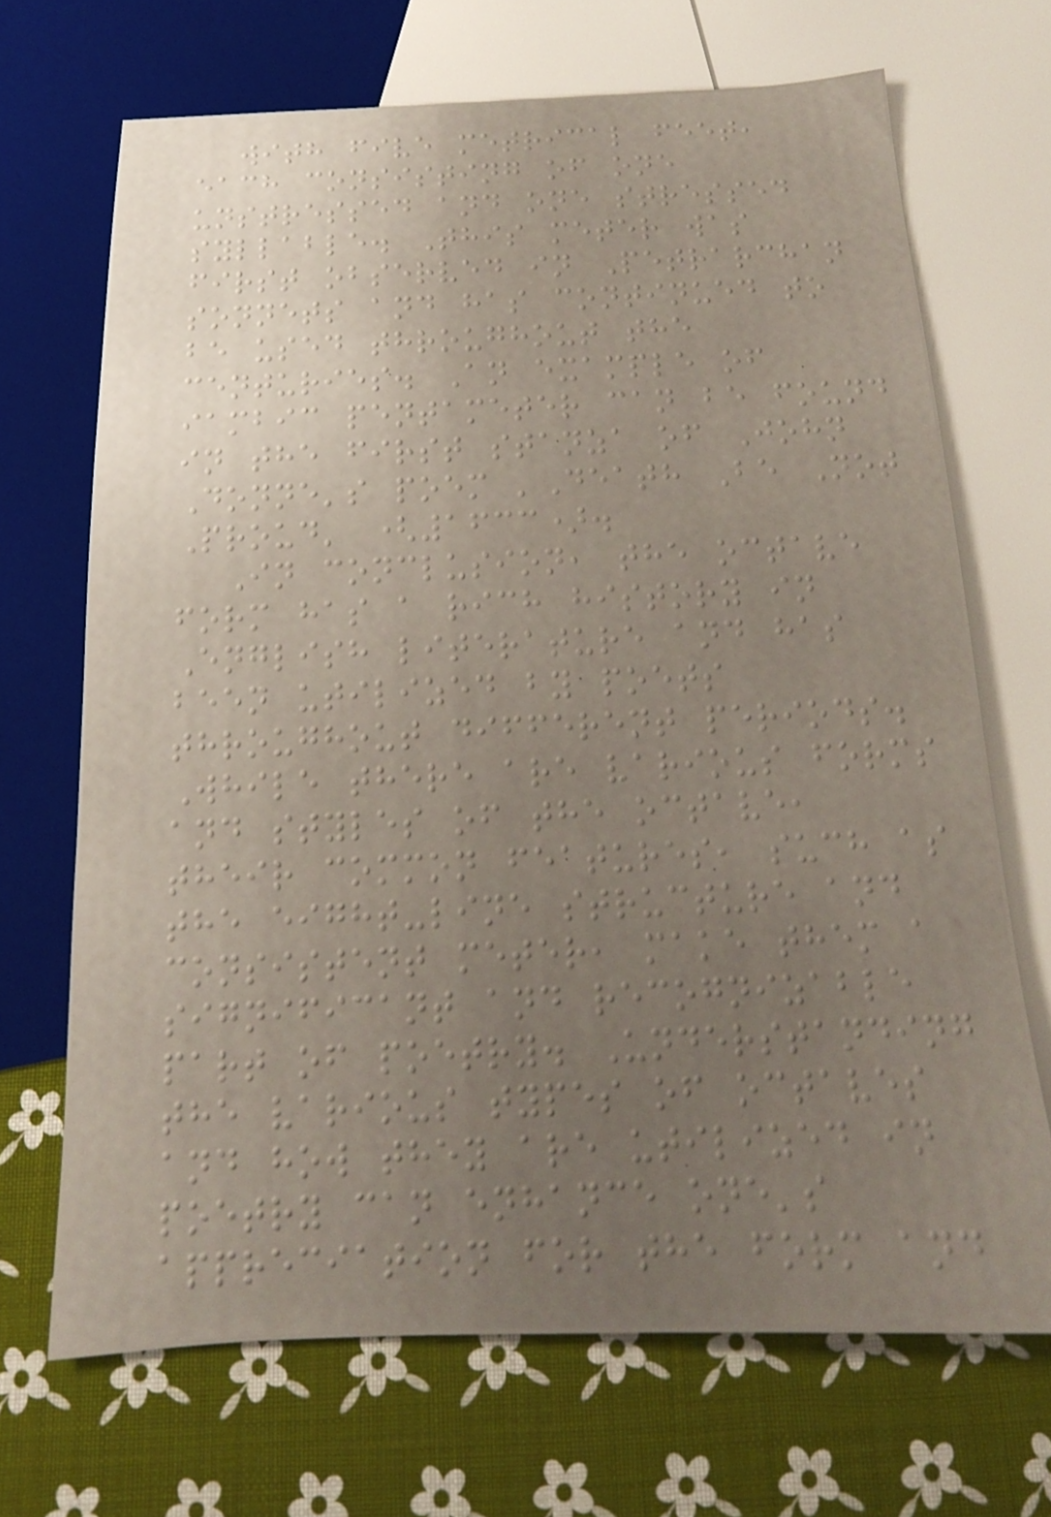with five metrical feet,
each consisting of one
unstressed and one stressed
syllable. This meter was
first observed in Petrarchan
sonnets and has continued to
be used throughout the
centuries. An example of
iambic pentameter can be found
in the first stanza of John
Donne's poem 'Death Be Not
Proud' (1633).
In conclusion, the octave
form has a rich history in
English literature and has
been utilized by poets
throughout different periods.
While there are various forms
and styles of the octave,
their common features, such as
the eight-line structure and
consistent meter, make them a
significant and recognizable
part of poetry. Understanding
the various types of octaves
and how they are utilized in
poetry can enhance one's
appreciation for the form and
